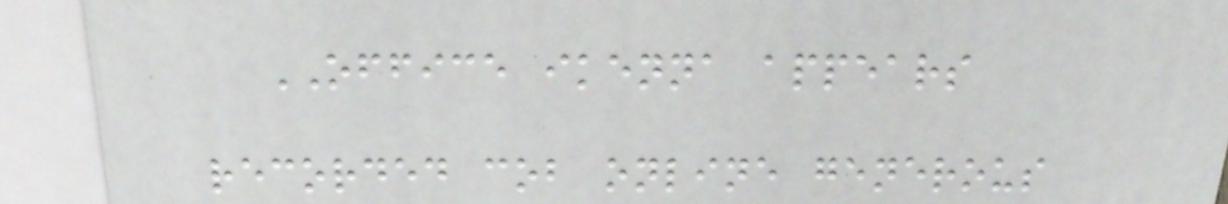OFFICE ikenna appears
recorded cob online generous
